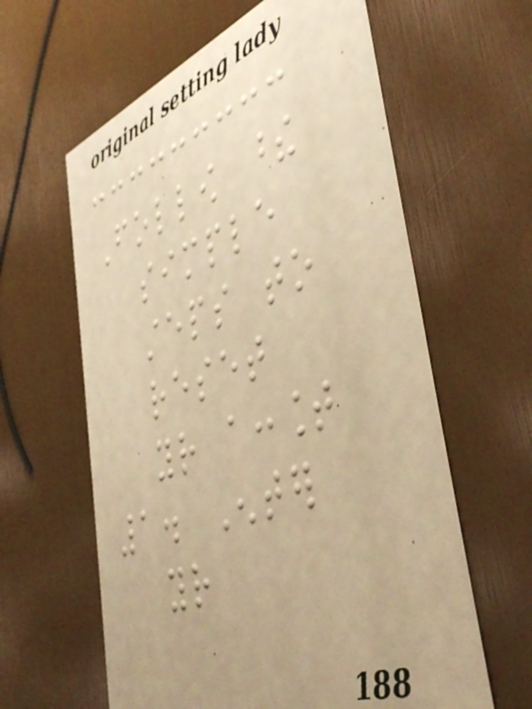Follow these
simple
steps to
reset
your account
1. Enter
your
